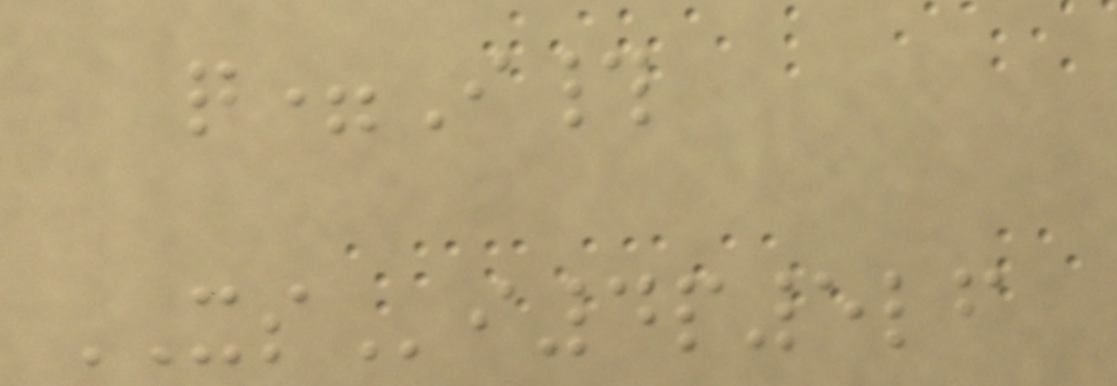q=I#
XSi4p5lf
